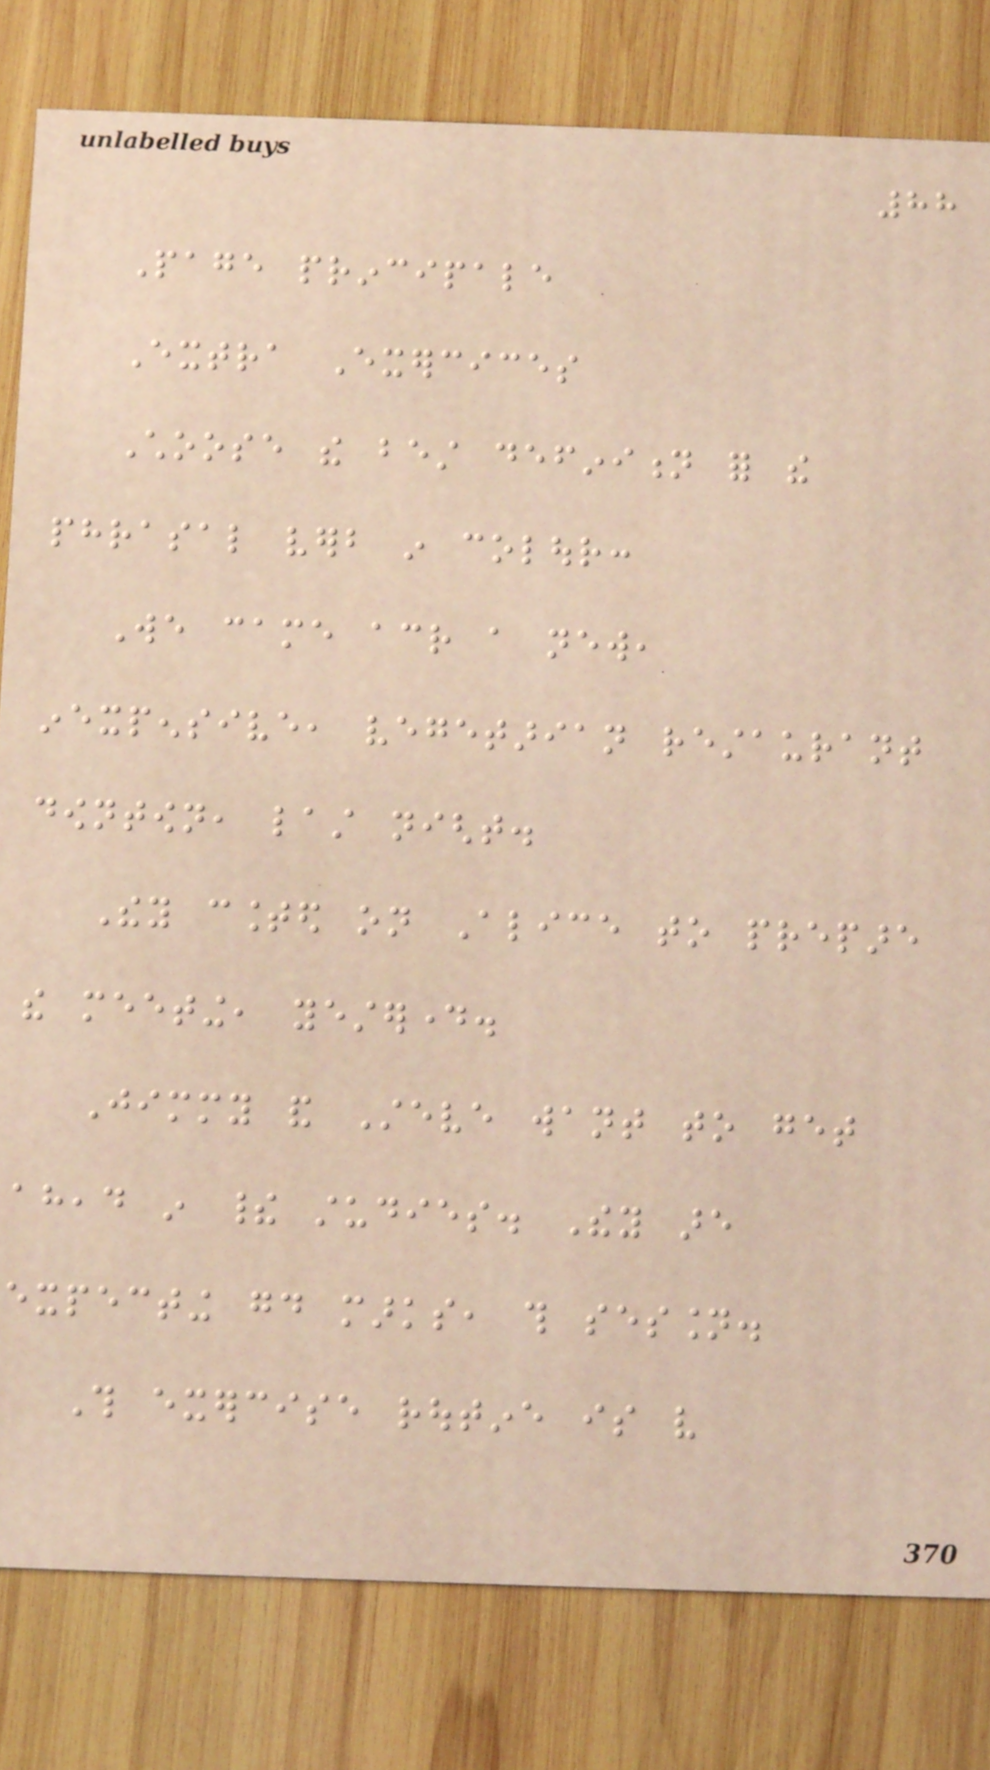88
Page principale
Extra Exercices
Choose the best definition for the
phrasal verb in colour:
We came across a new,
inexpensive, vegetarian restaurant
downtown, last night.
They counted on Alice to prepare
the meeting, yesterday.
Jimmy and Steve want to get
ahead in their studies. They are
expecting good marks, this session.
This exercise routine is very
